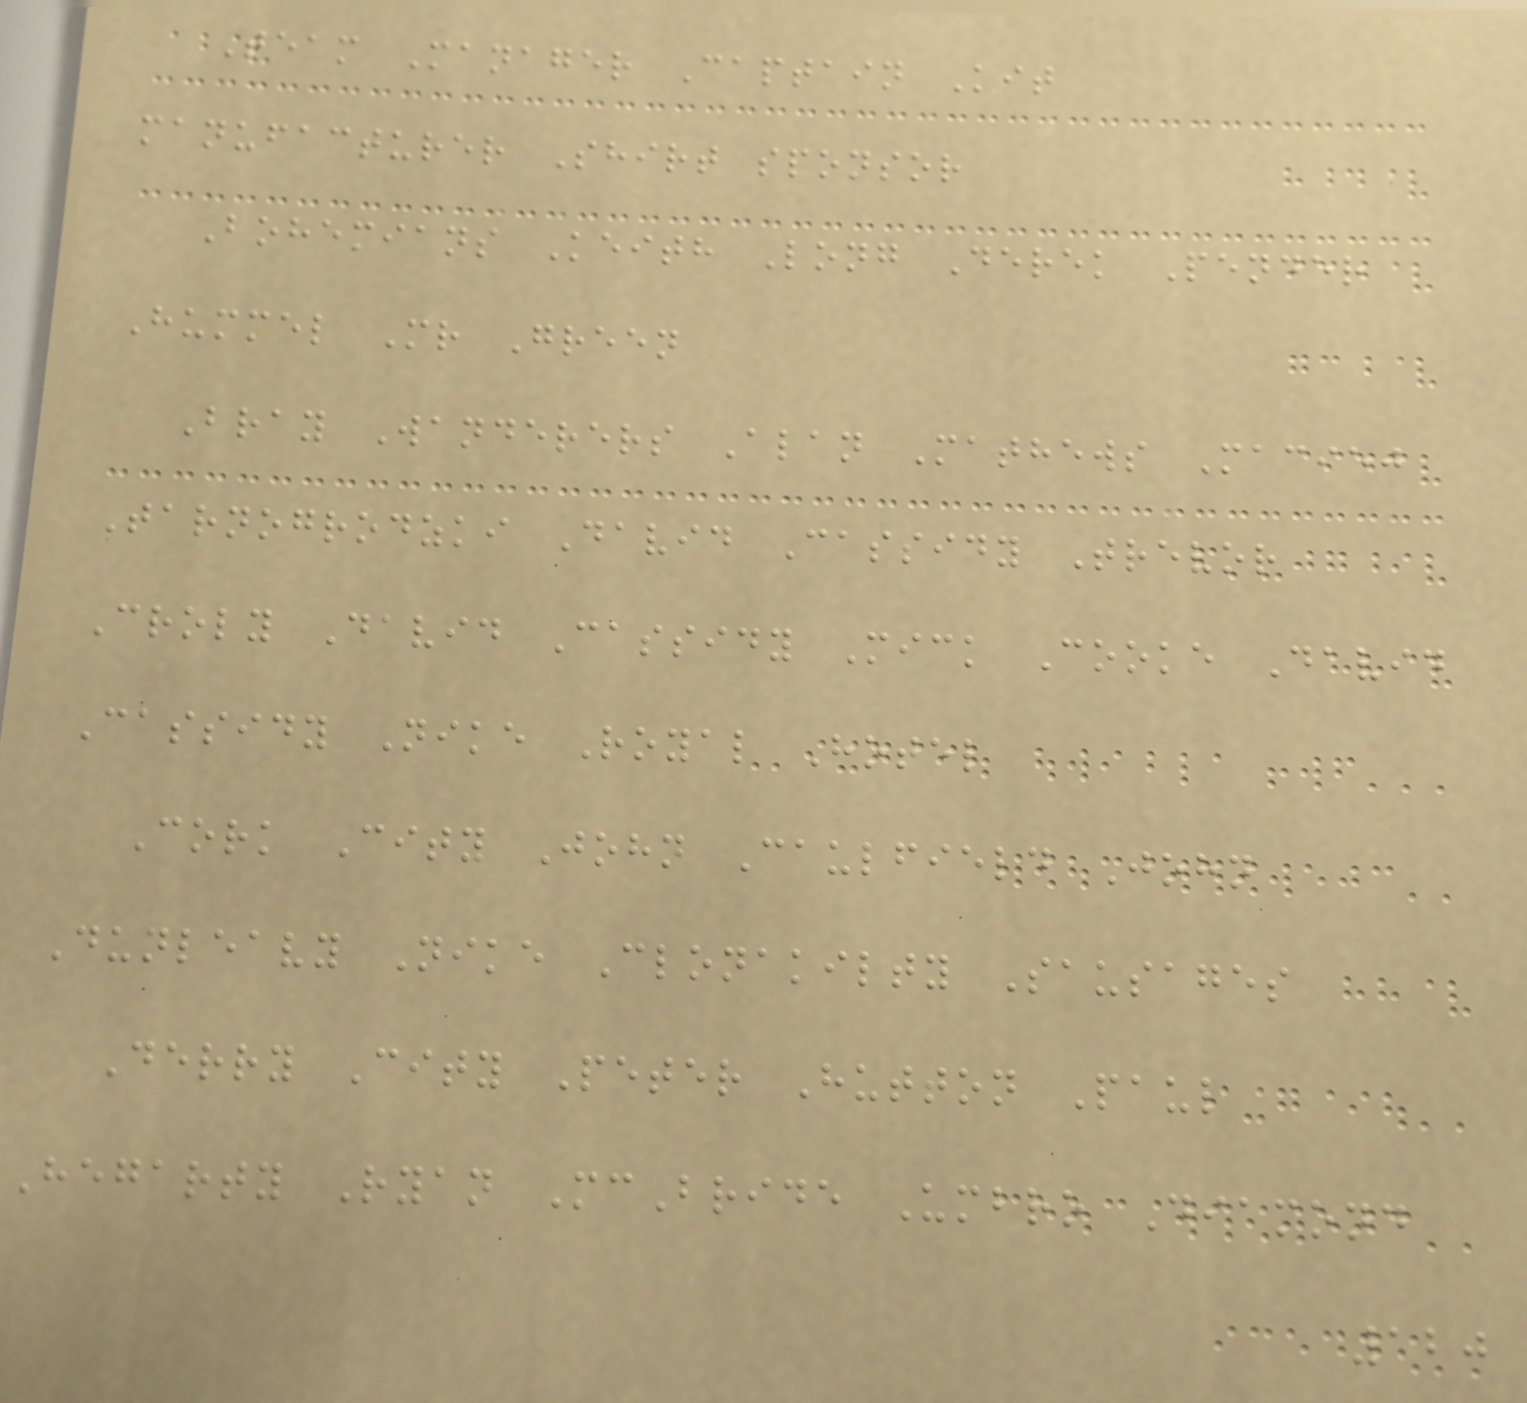Team Manager Captain Kit
manufacturer Shirt sponsor
Bohemians Keith Long Derek Pender
Hummel Mr Green
Bray Wanderers Alan Mathews Maciej
Tarnogrodzki David Cassidy Trevor
Croly David Cassidy Mick Cooke David
Cassidy Nike Royal Hotel
Cork City John Caulfield John
Dunleavy Nike Clonakilty Sausages
Derry City Peter Hutton Paul
Hegarty Ryan McBride Umbro Diamond
120
